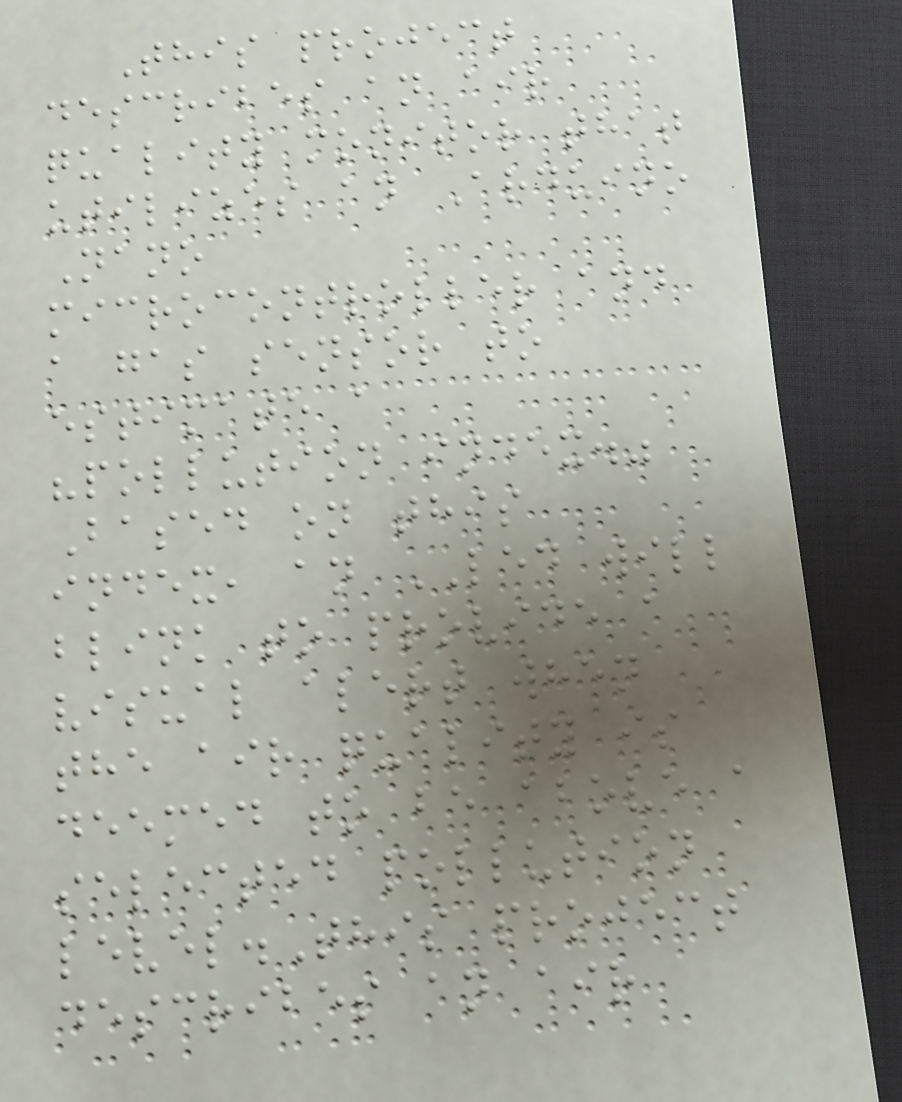This project
describes an air
quality monitor that
utilizes an Arduino
Nano
microcontroller and
a gas sensor to
estimate a
"pollution index."
Based on this
index, an LED will
blink to provide a
visual alert when
the air quality is
deemed to be above a
selected pollution
level.This project
describes an air
